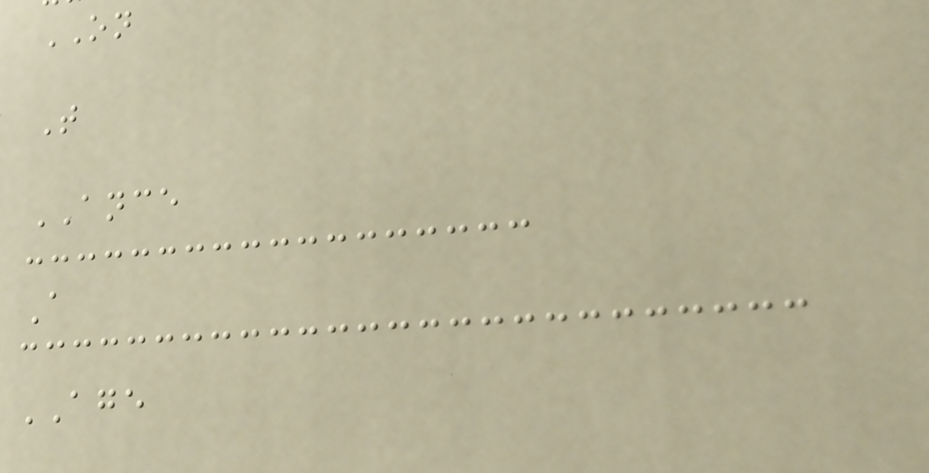ON
T
ANCE
A
AGE
